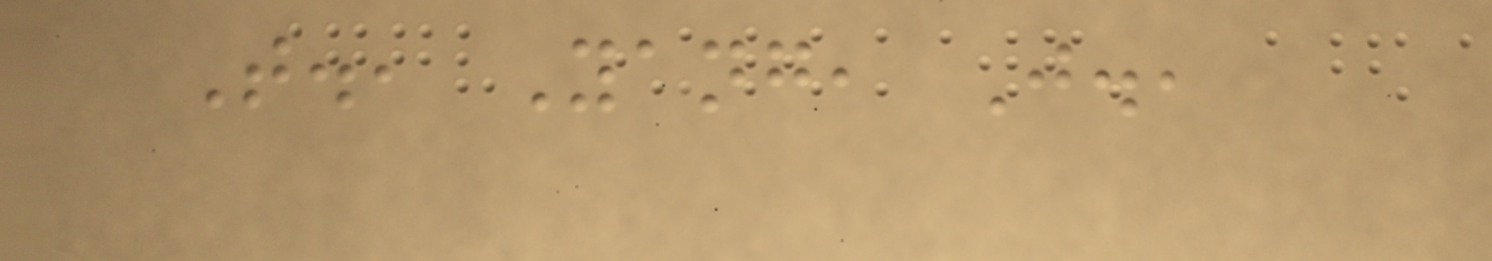T., Yang, J.,
